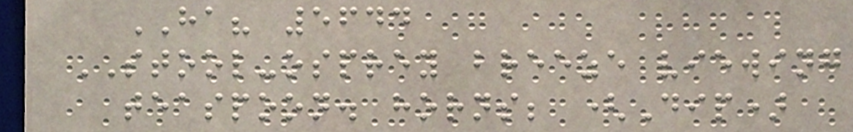HA? 5644
STOOL-osprey breeze viewing
teaspoon. horns; (Dip)
